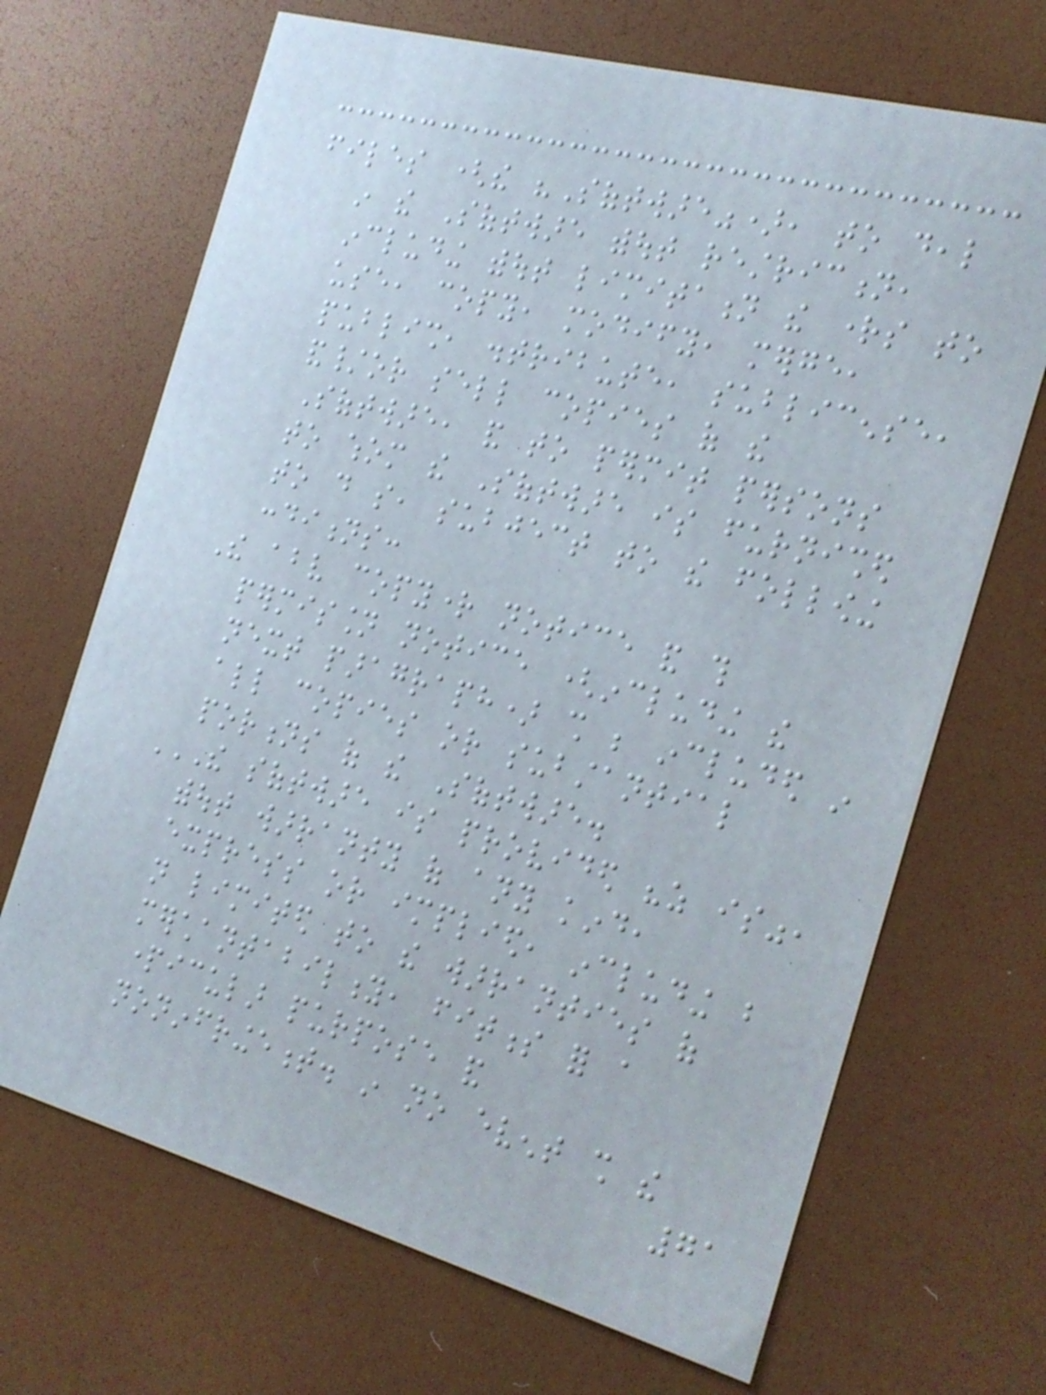files (the "Software"), to deal
in the Software without restriction,
including without limitation the rights to
use, copy, modify, merge,
publish, distribute, sublicense,
and/or sell copies of the
Software, and to permit persons
to whom the Software is furnished
to do so, subject to the following
conditions:
The above copyright notice and this
permission notice (including the
next paragraph) shall be included in
all copies or substantial
portions of the Software.
THE SOFTWARE IS PROVIDED "AS IS",
WITHOUT WARRANTY OF ANY KIND,
EXPRESS OR IMPLIED, INCLUDING BUT
NOT LIMITED TO THE WARRANTIES OF
MERCHANTABILITY, FITNESS FOR A
PARTICULAR PURPOSE AND
NONINFRINGEMENT. IN NO EVENT SHALL THE
71
